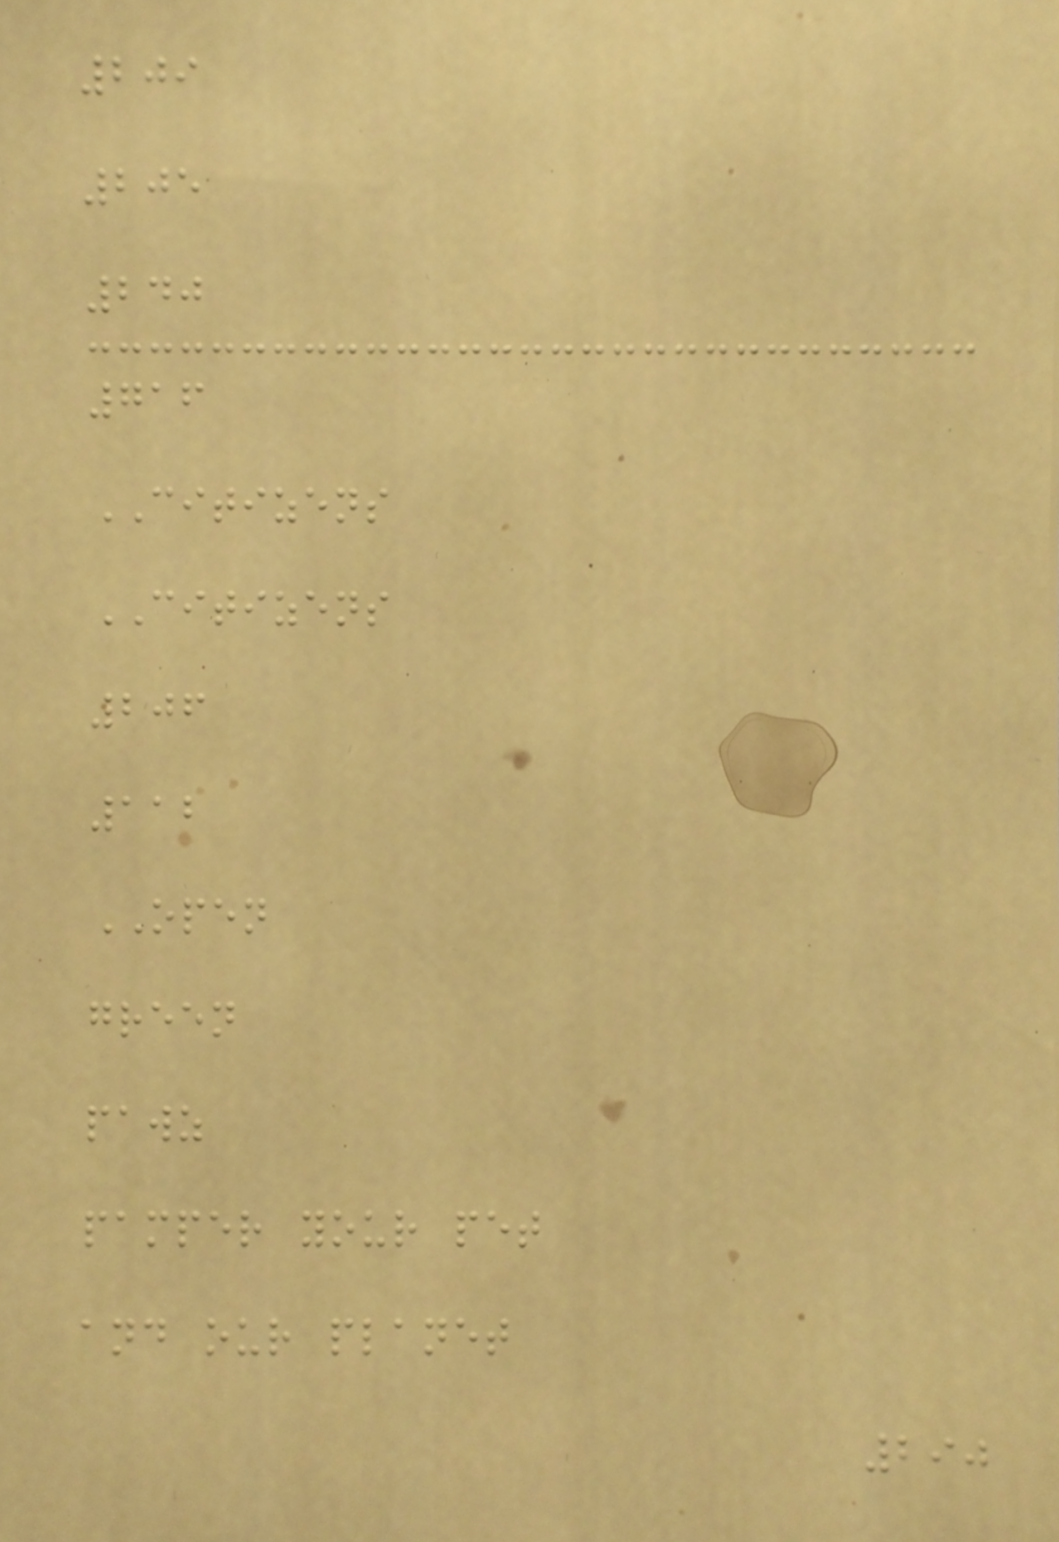209
205
240
716
CITIZENS
CITIZENS
206
112
OPEN
green
pawz
pamper your pet
and our planet
290
